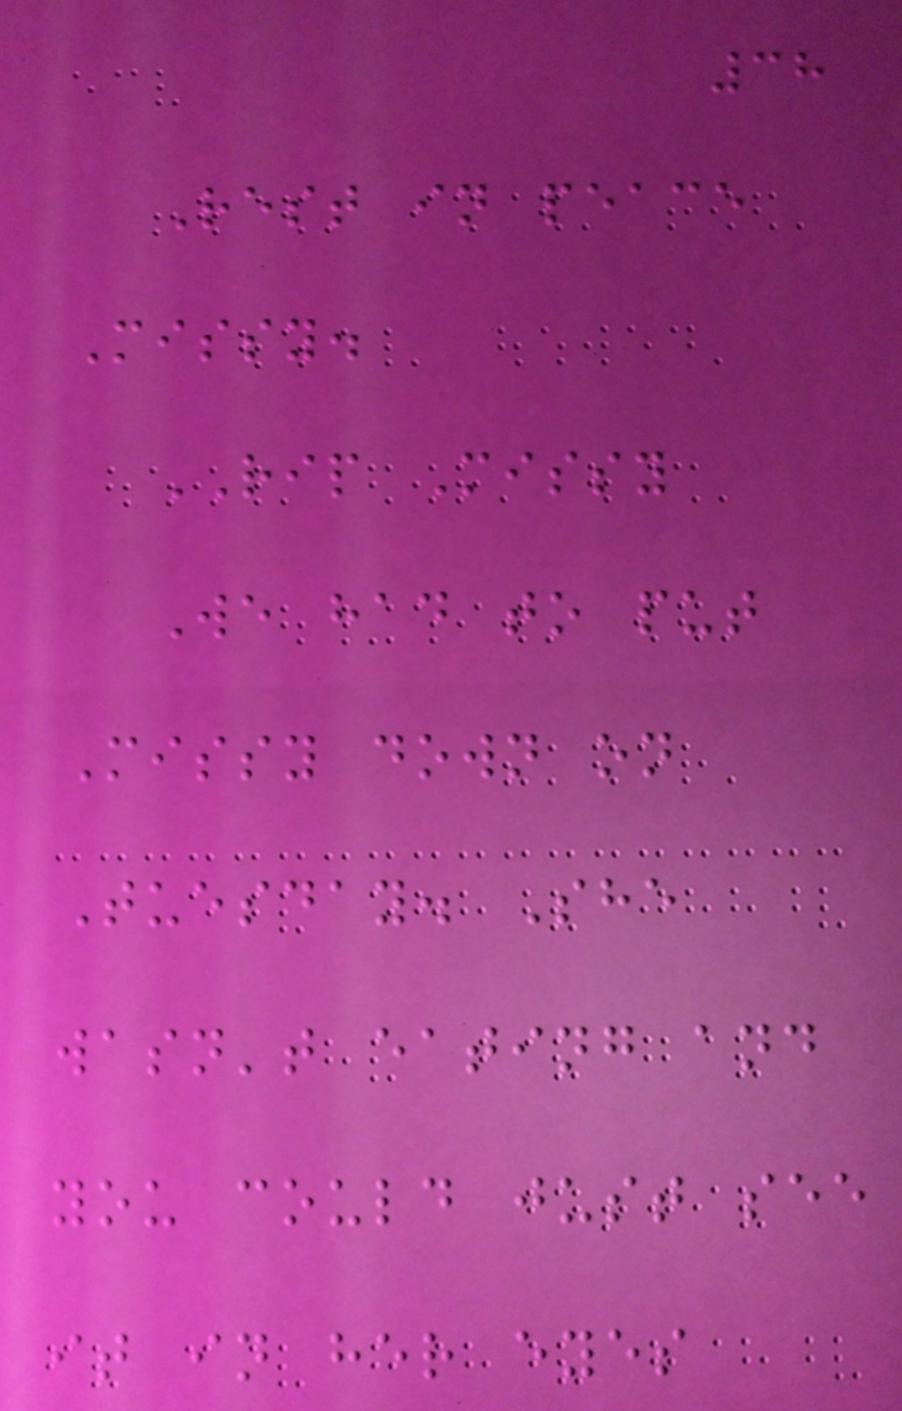38
Rest in peace
Missy.
RIP Missy
We had to put
Missy down on
Tuesday. She
wasn't eating and
you could just see
it in her eyes
